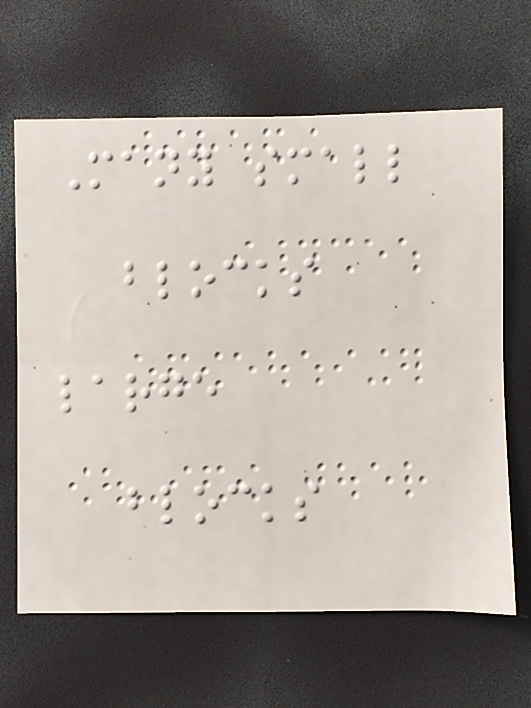Many small
blocks
large
blocks
